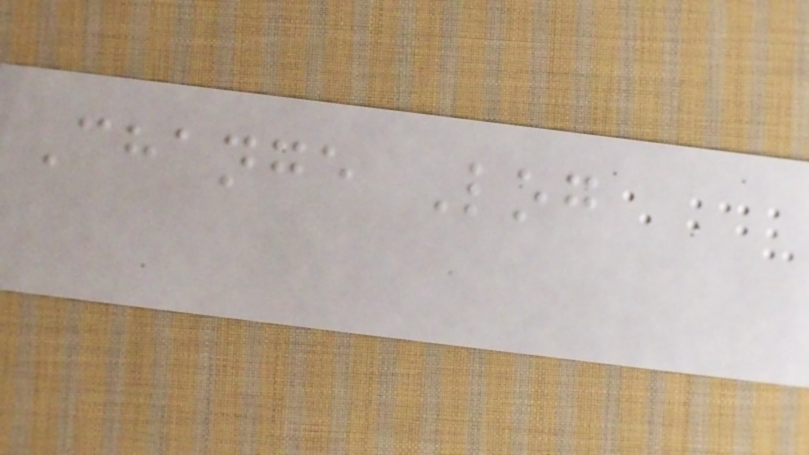Change Log
